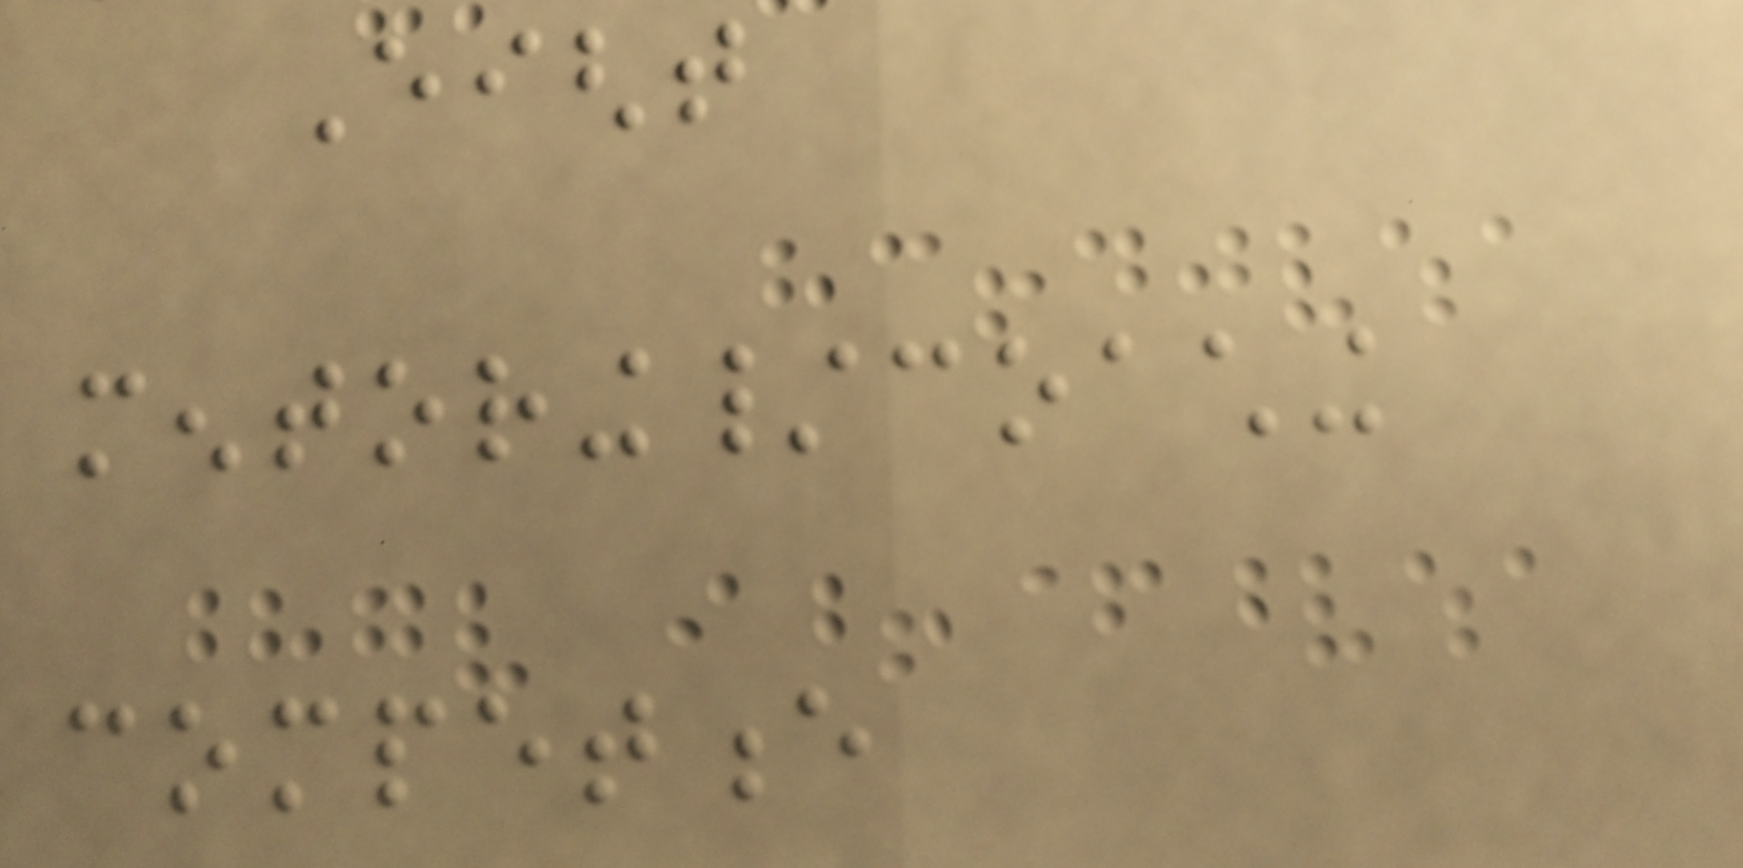Eight
mentoring/coaching
competence
